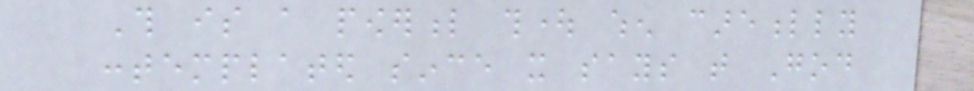This is a powerful thought when carefully
contemplated since it says that God
